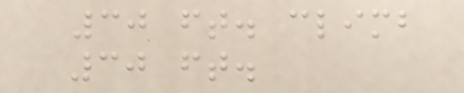30 ft. climb
30 ft.
